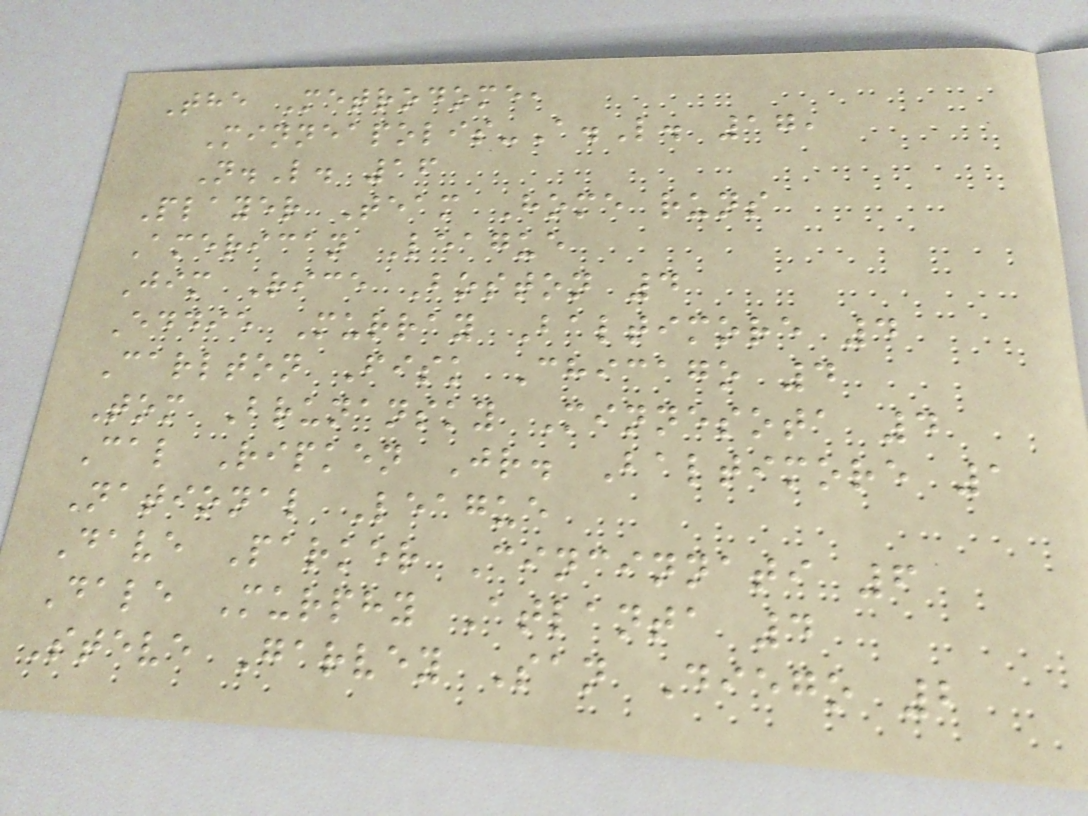The Metrodome,
Minneapolis-A.L. 17,
N.L. 16
Player Team Home runs
American League
Jim Rice Boston 4
Eddie Murray Baltimore 4
Carlton Fisk Chicago 4
Tom Brunansky Minnesota 4
Cal Ripken Jr. Baltimore 1
National League
Dave Parker Cincinnati 6
Dale Murphy Atlanta 4
Steve Garvey San Diego 2
